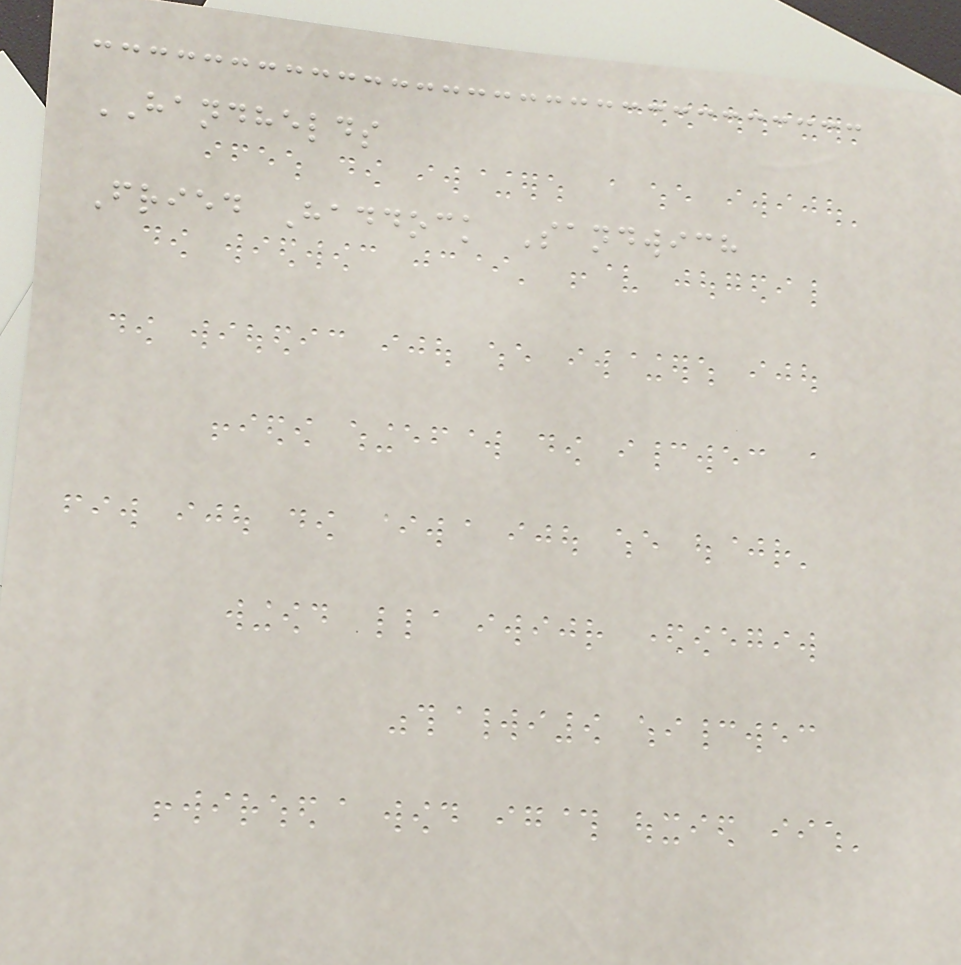HANDHELDS
Fried Haddock Sandwich
